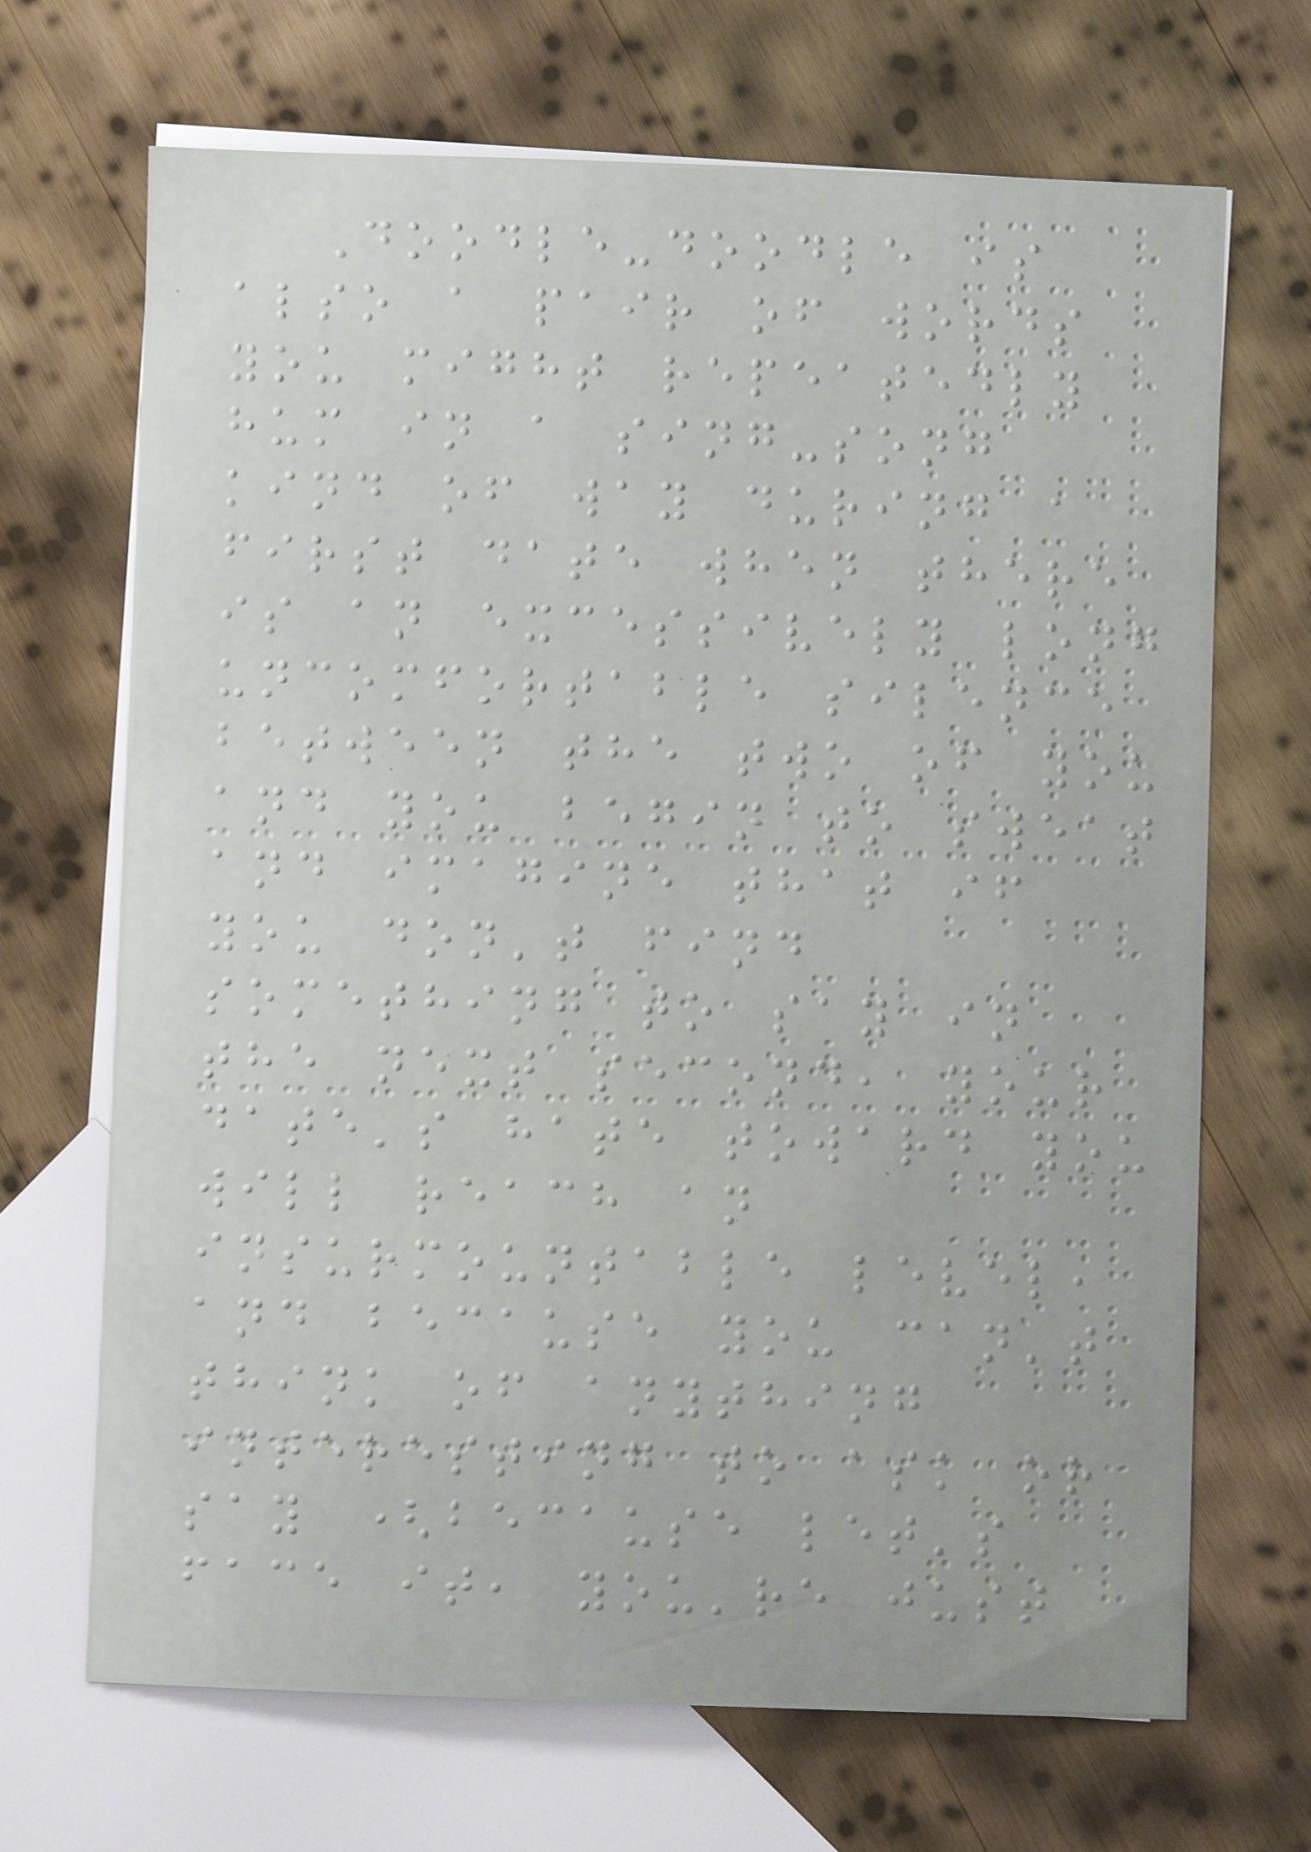Doodle-doodle is
also a pair of words
you might repeatedly
hum in a sing-song
kind of way during a
first date when there
is an excessively long
uncomfortable silence
between the two of you
and you begin to sweat
and imagine that if
you don't find
something to say in
the next second, your
date's hate toward you
will reach an
insurmountable level,
and because you can't
think of anything
interesting to ask or
say (because let's
face it, you're just
